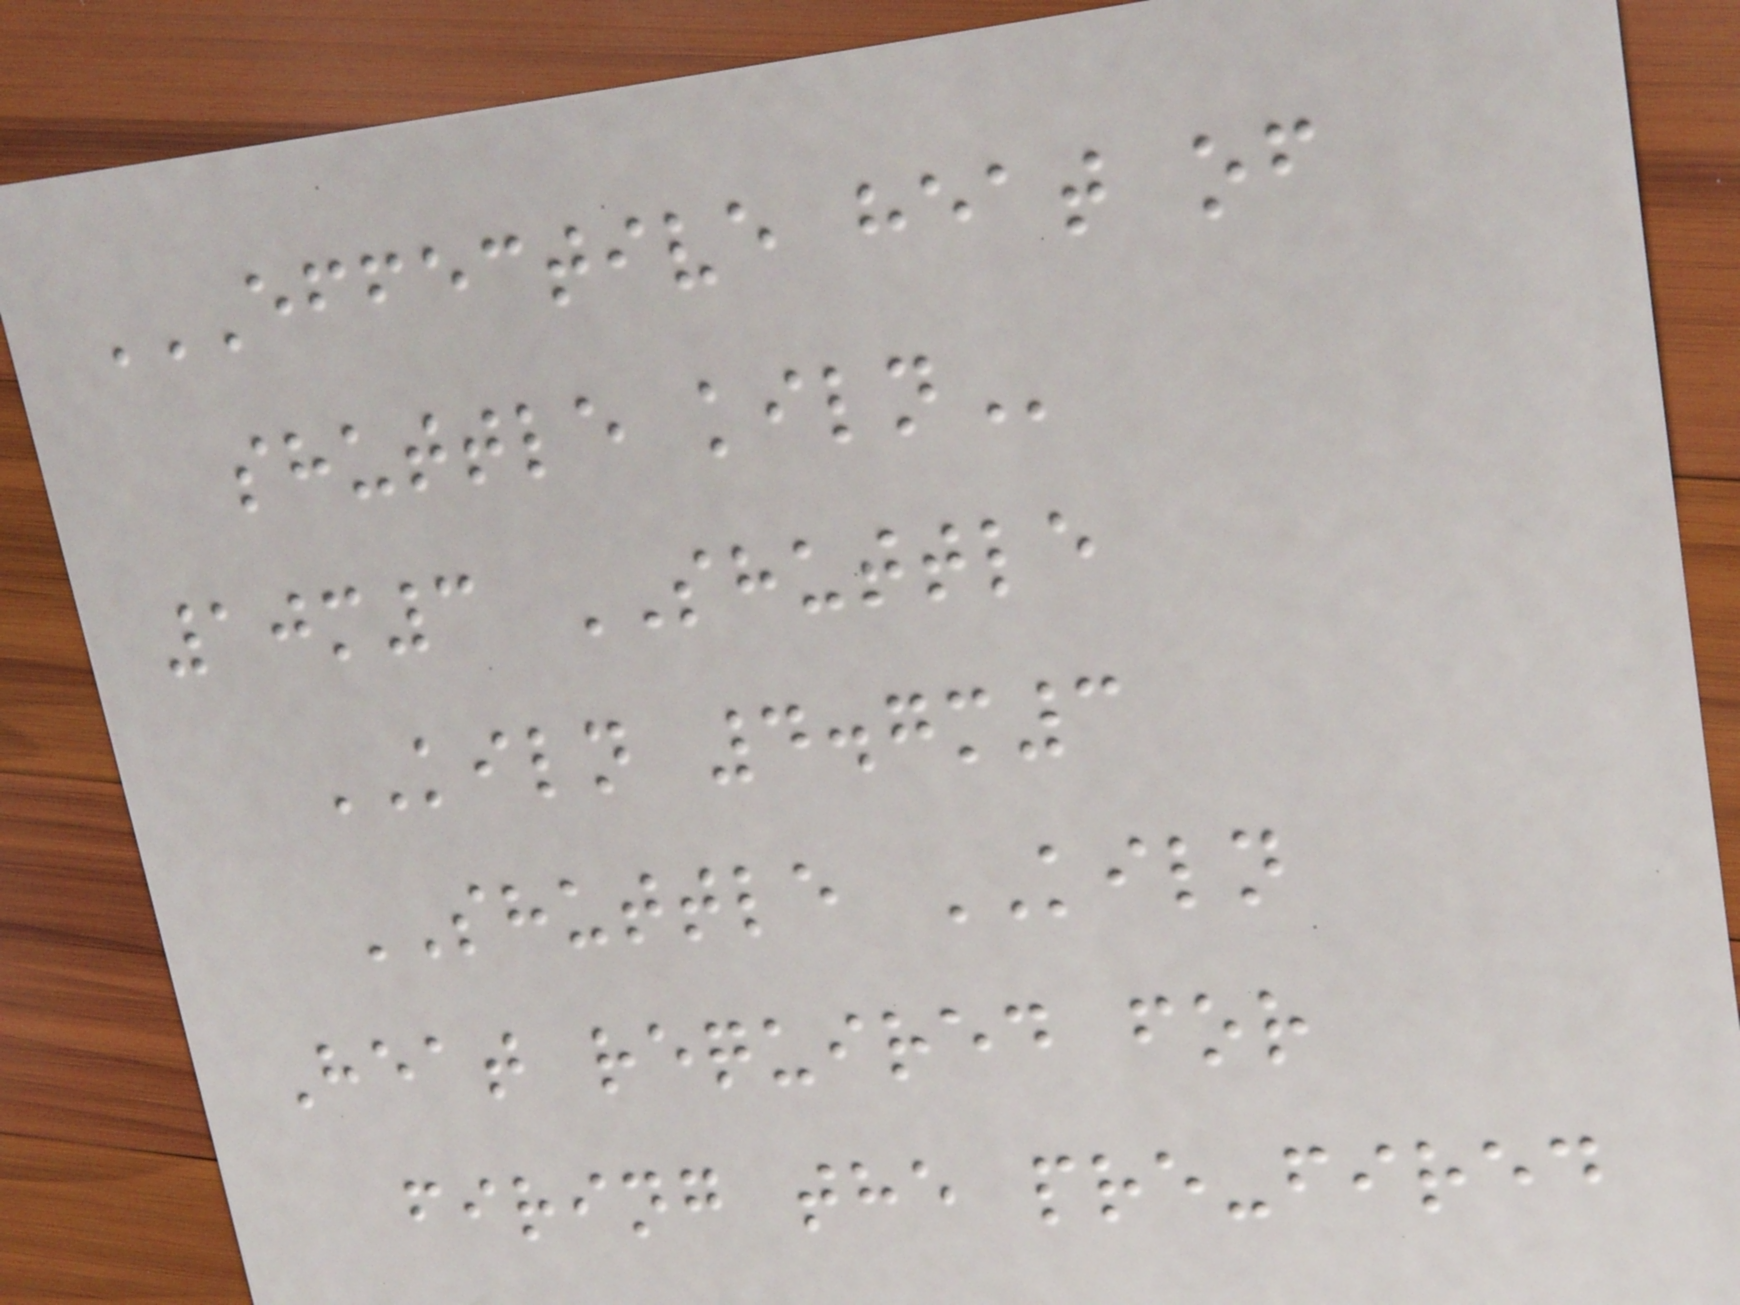EFFECTIVE HEAT OF
SHUTTLE KILN
10m3 SHUTTLE
KILN 4.7m3
SHUTTLE KILN
Heat required for
firing the pre-fired
